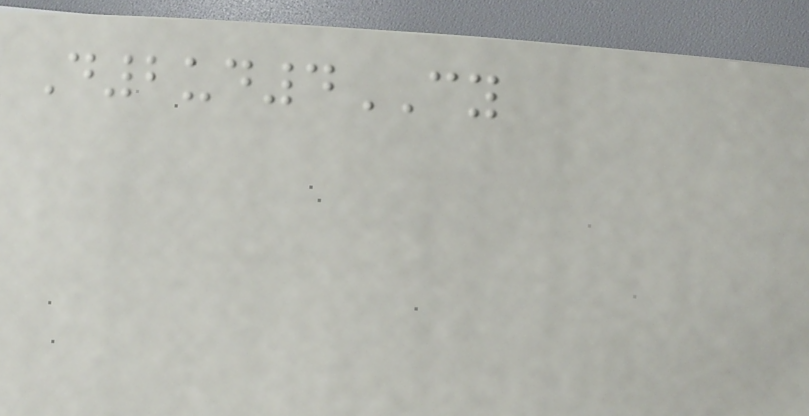D2ud4CY
